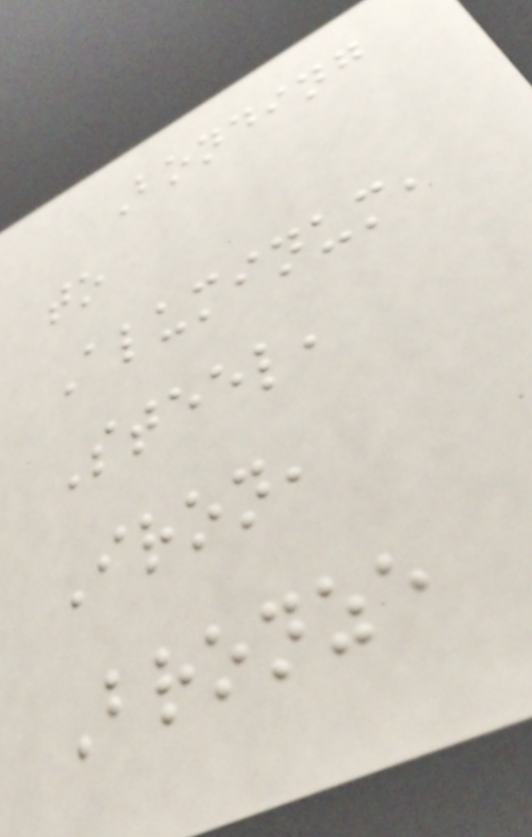Bonding
to
Aluminum,
Steel,
Iron,
Bronze
